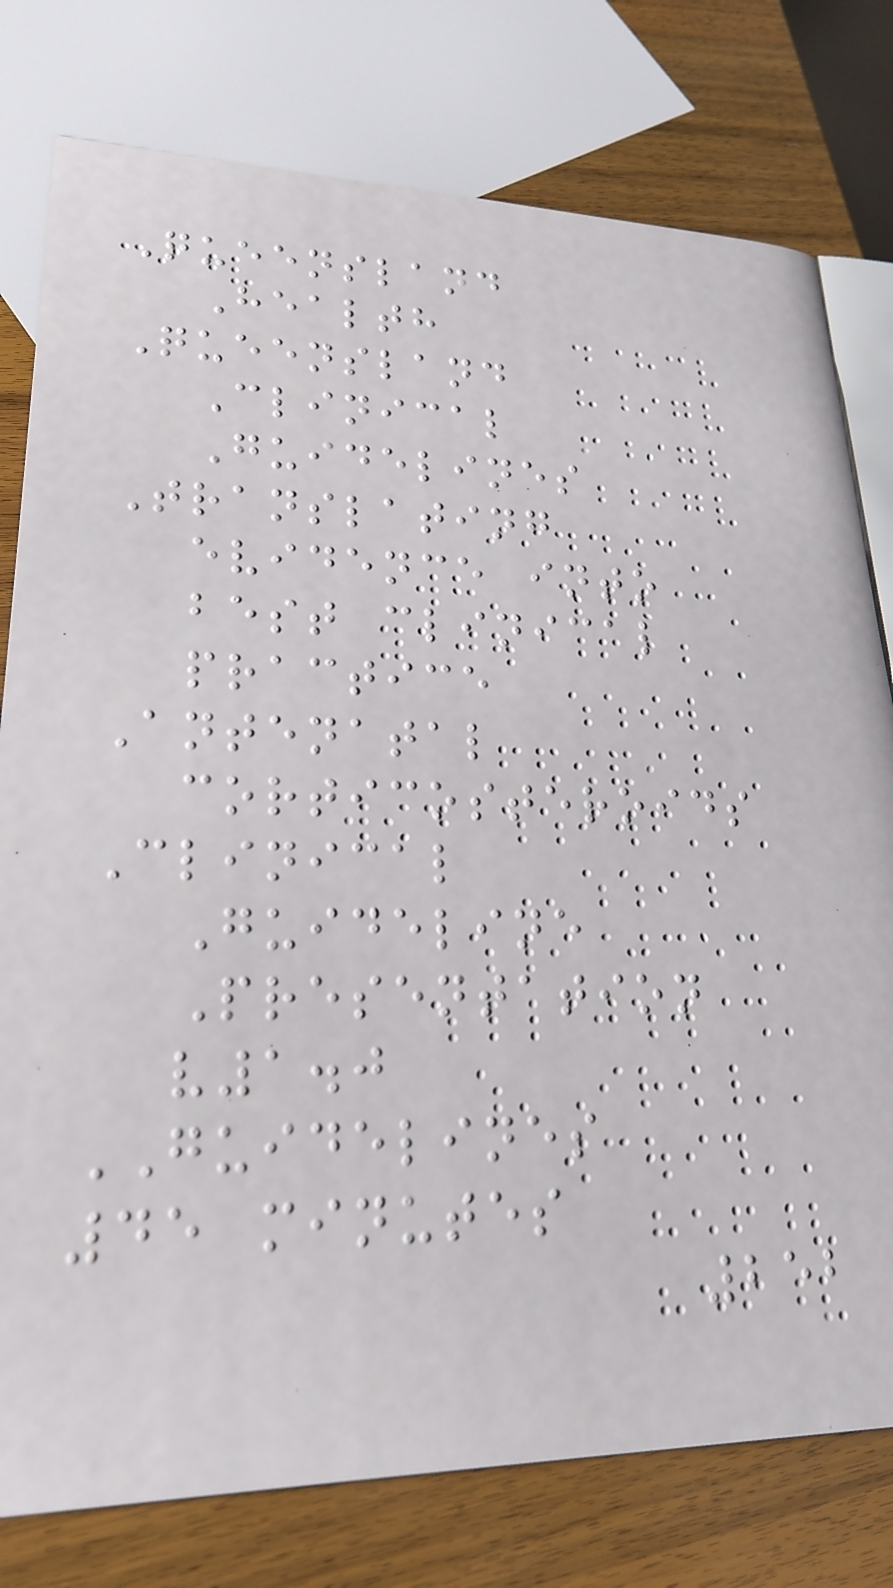Queensland
Health
Queensland
Clinical
Guidelines
Translating
evidence into
best clinical
practice
Antenatal
corticosteroids
Clinical
Guideline
Presentation
v1.0
GUIDELINES
45 minutes
252
